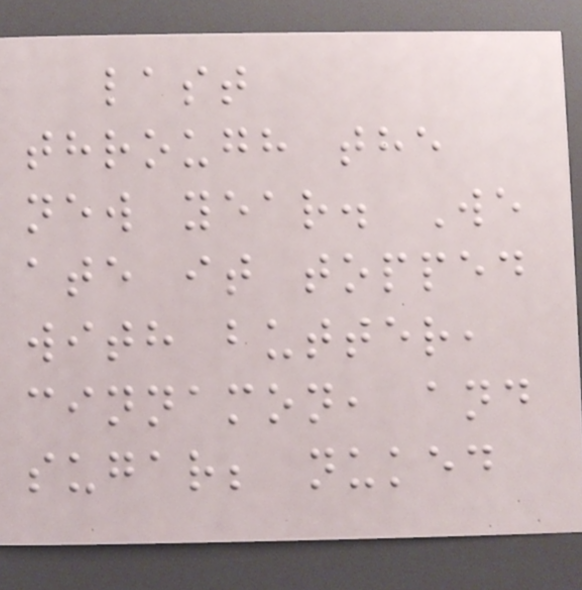last
through the
new year. We
ate it topped
with butter,
cinnamon, and
sugar; nuked
